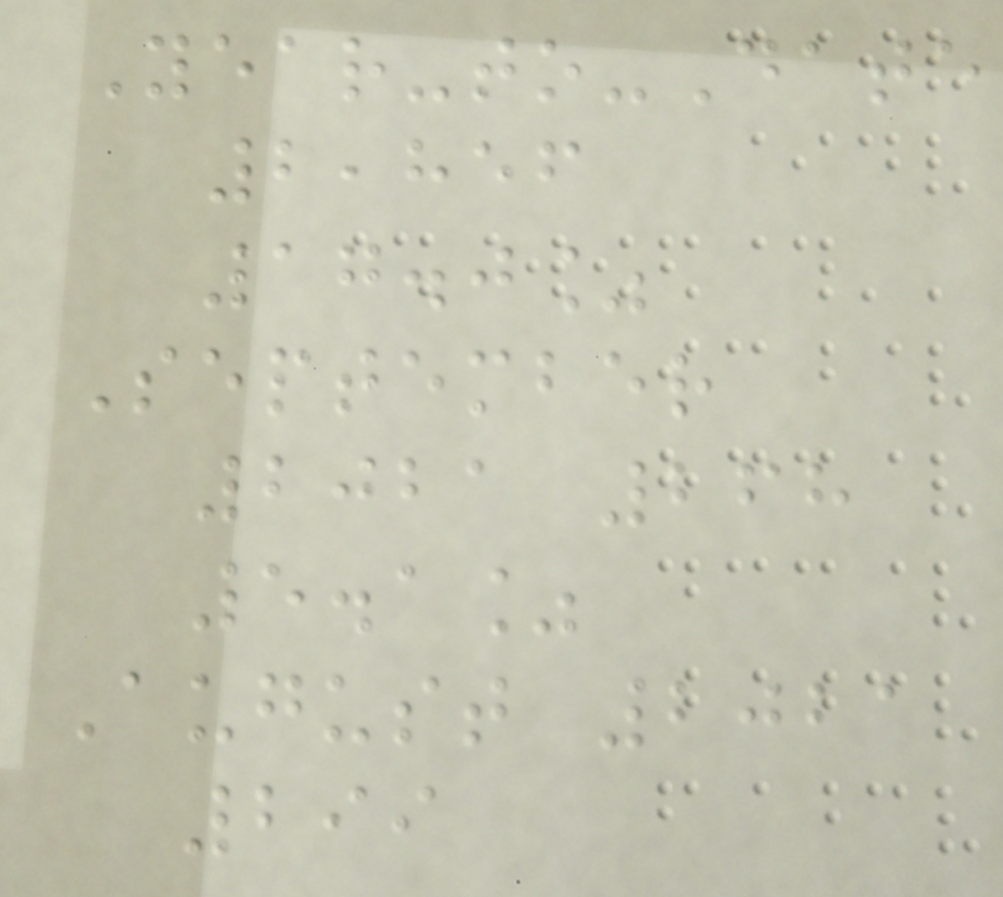Year-to-Date
2,856
17.0%
September
2021 268
5.1%
August 2021
299
